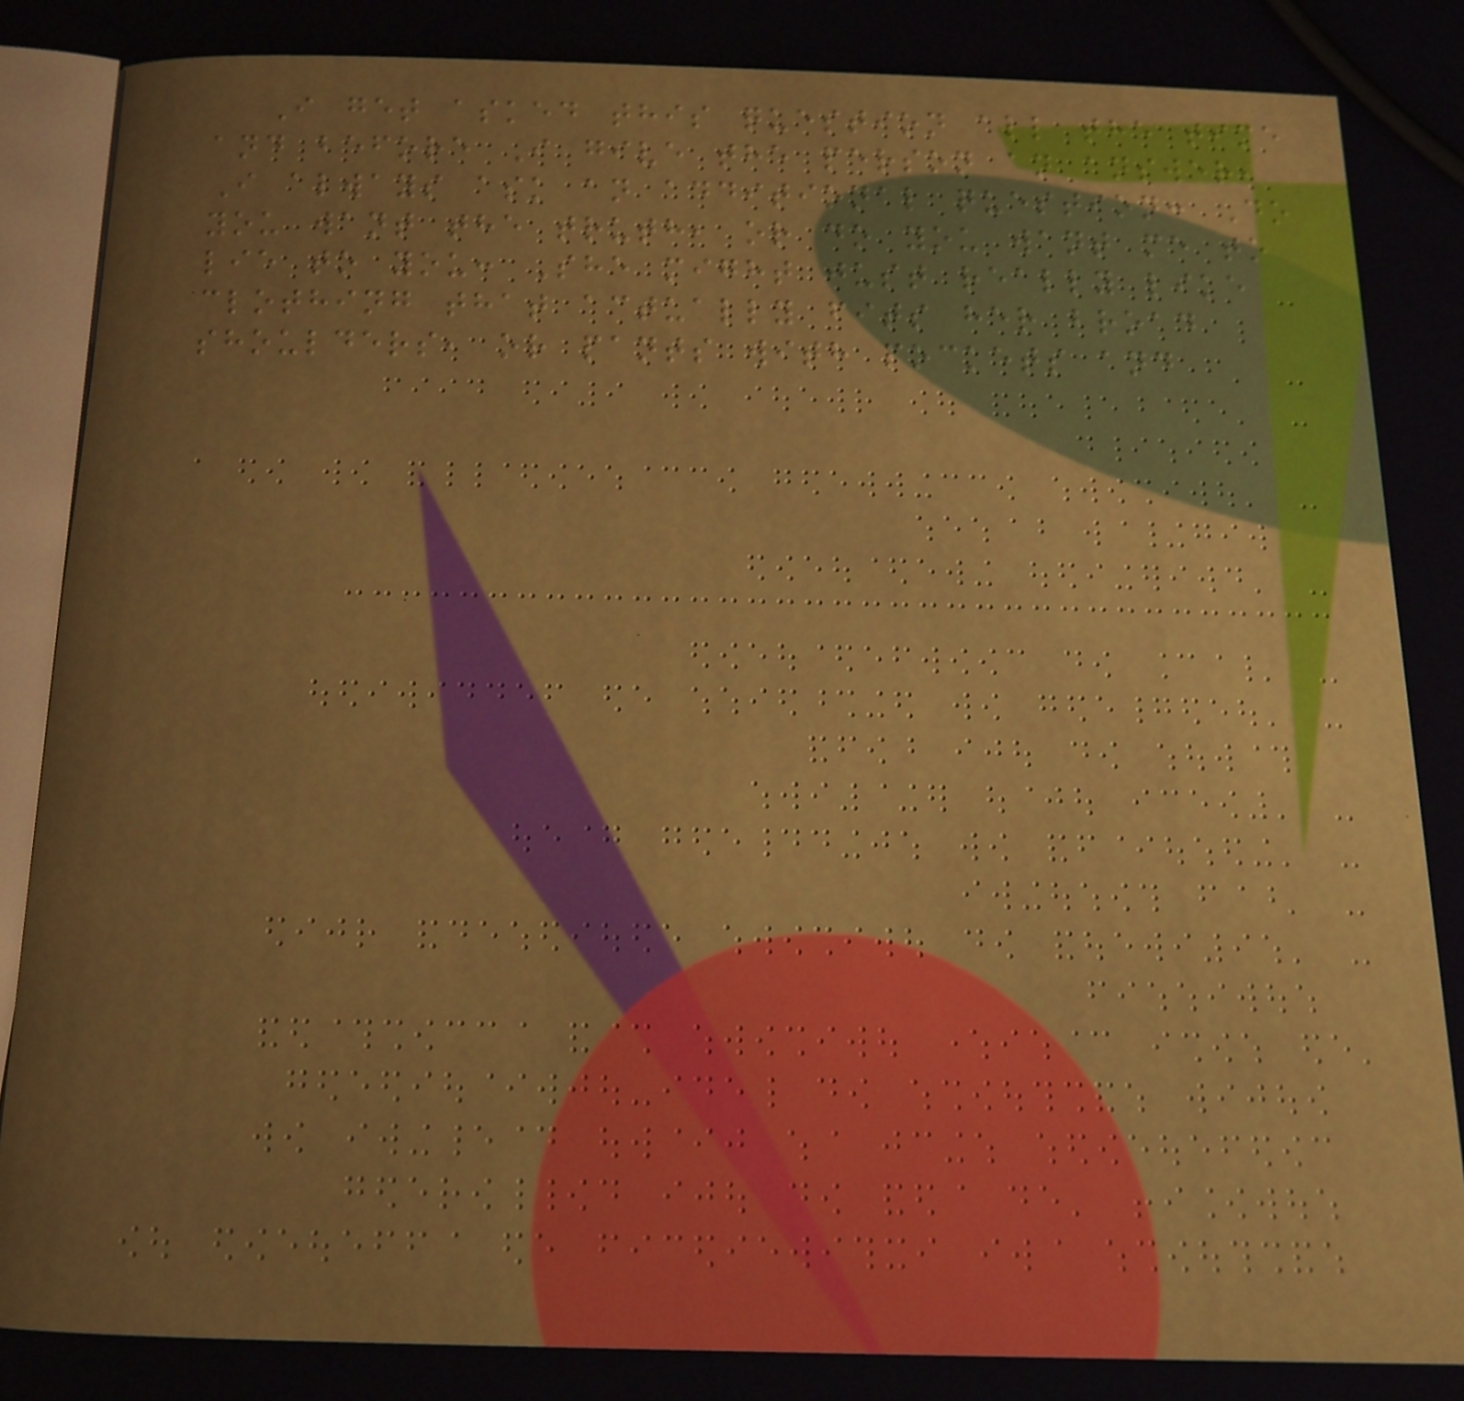I get asked this question all the time
and before I give the person an answer,
I always ask an additional question: Do
you want the truth, or do you want me to
lie to you: She might just really like
clothing that actually fits her broad
shoulders, or pants with pockets and
